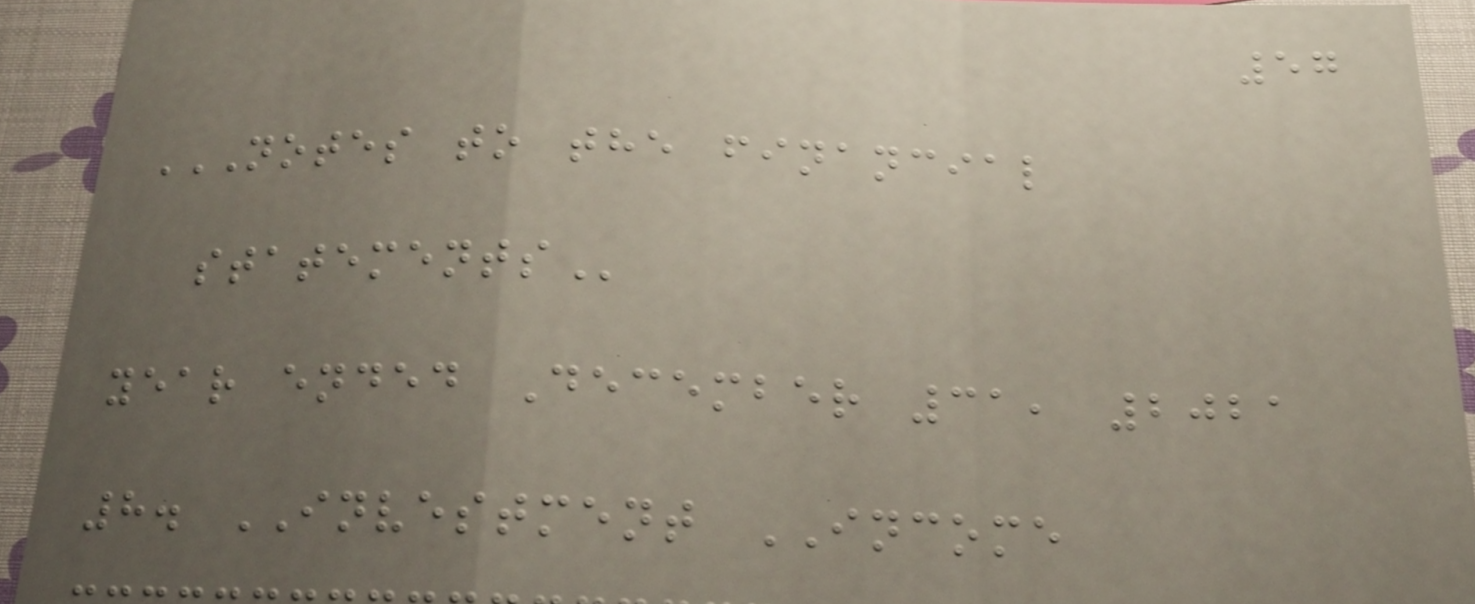57
NOTES TO THE FINANCIAL
STATEMENTS
year ended December 31, 2021
8. INVESTMENT INCOME
